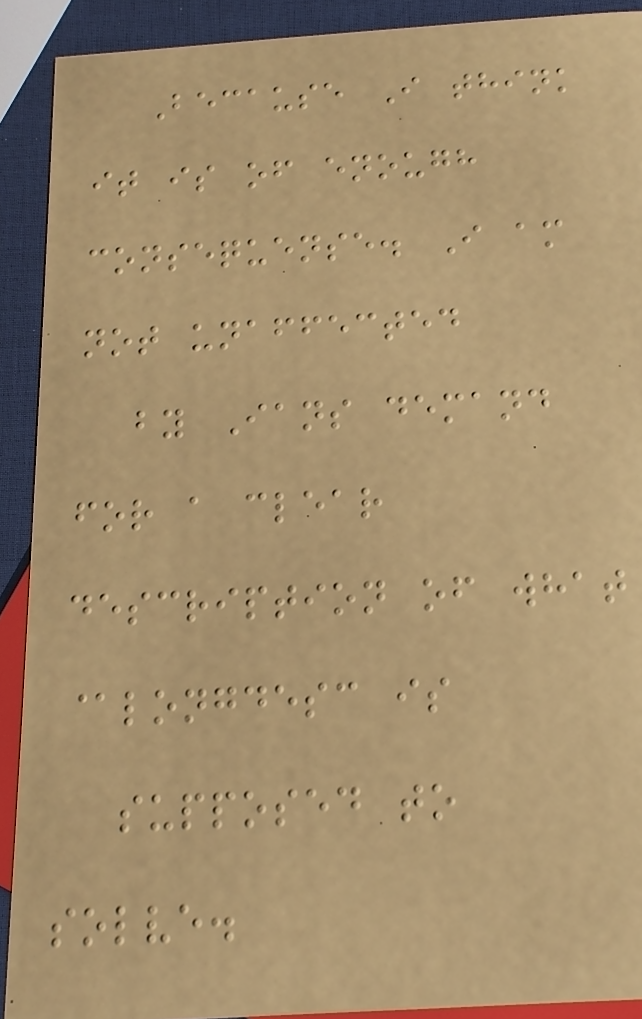Because I think
it is of enough
consequense. I am
not unaffected
by Ians demand
for a clear
description of what
@longdesc is
supposed to
solve.
